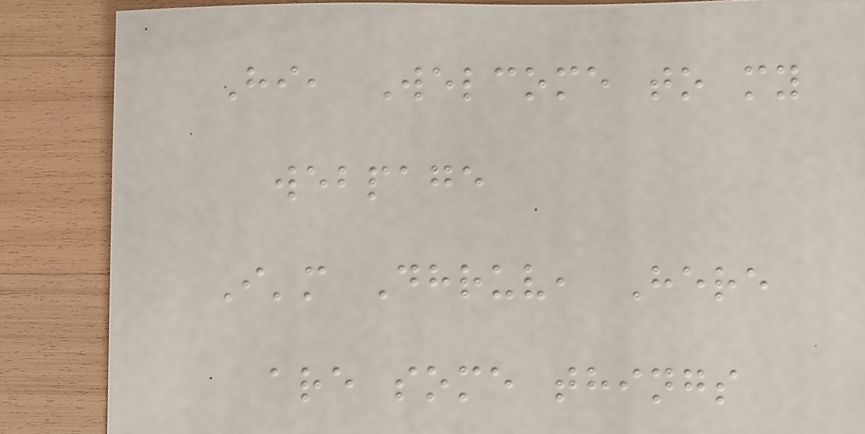Hi, Welcome to my
webpage
I'm Dhruv, Here
are some things
